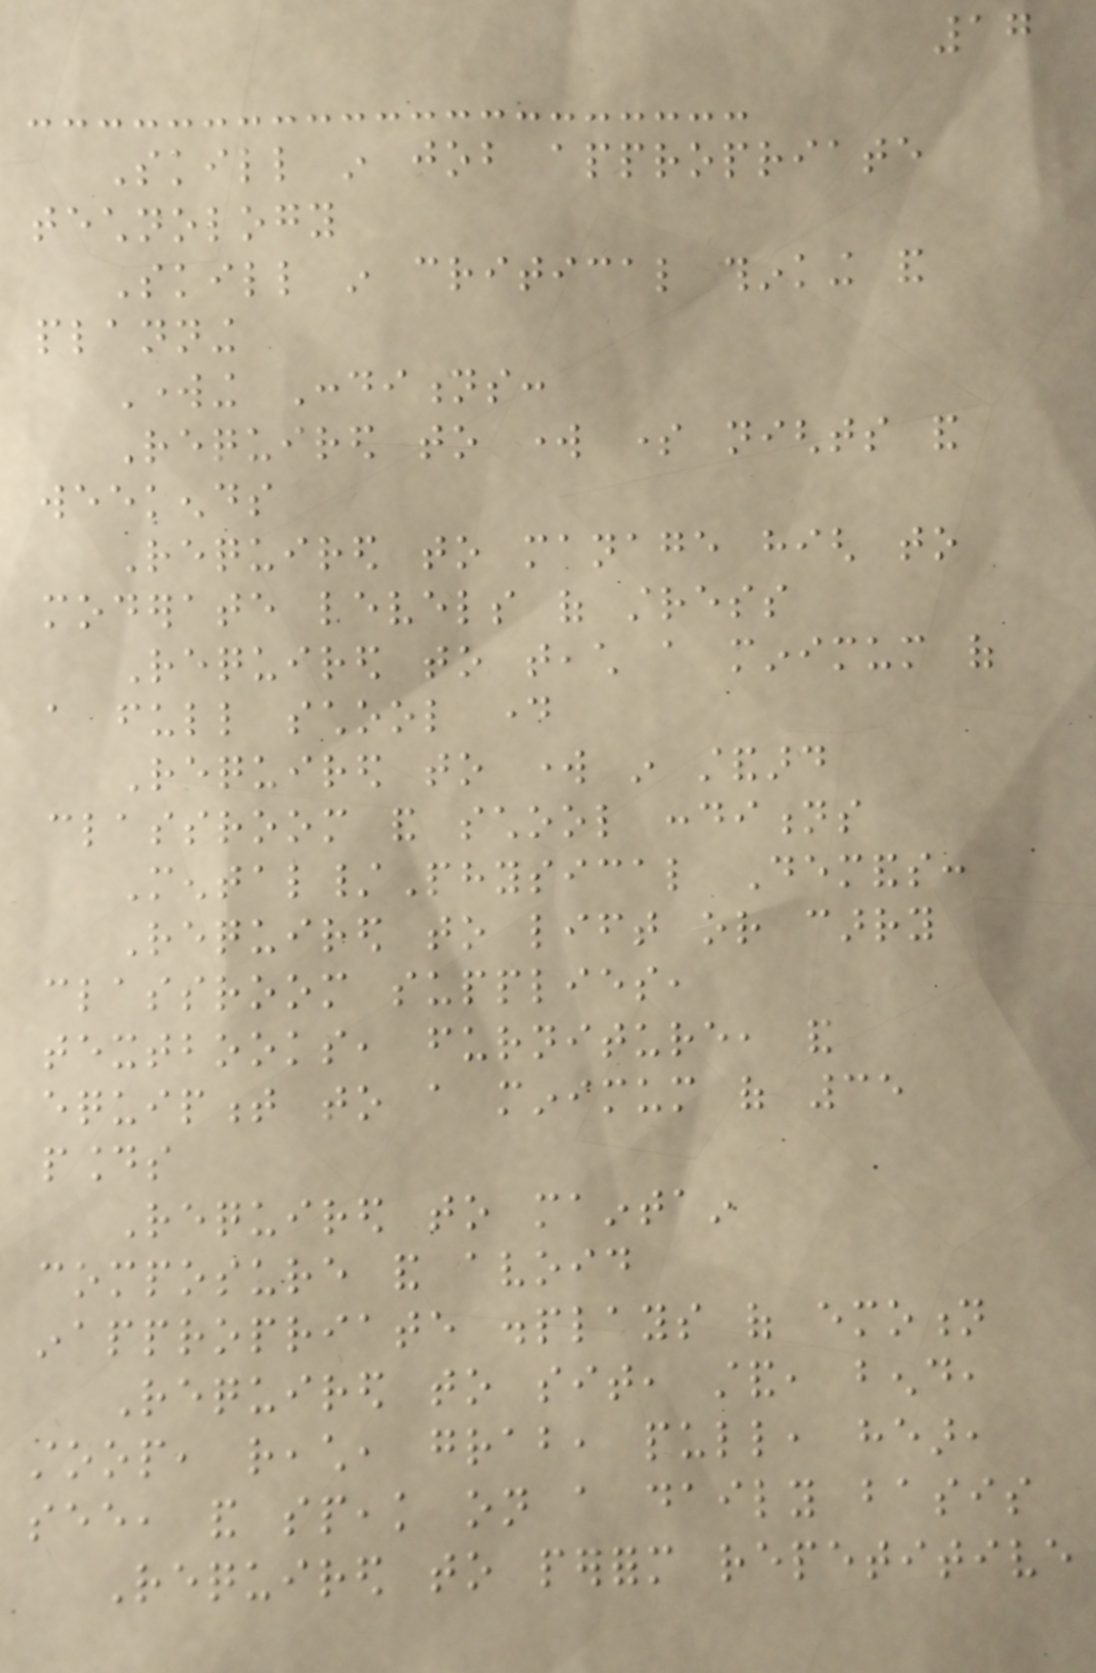17
Skill in job appropriate
technology
Skill in critical thinking and
planning
Working Conditions:
Required to work some nights and
weekends
Required to manage high to
moderate levels of stress
Required to teach a minimum of
a full school day
Required to work in standard
classroom and school conditions
Mental/Physical Demands:
Required to lift or carry
classroom supplies,
textbooks, furniture, and
equipment to a minimum of 35
pounds
Required to maintain
composure and avoid
inappropriate displays of emotion
Required to sit, stand, bend,
stoop, reach, grab, pull, hear,
see, and speak on a daily basis
Required to perform repetitive
